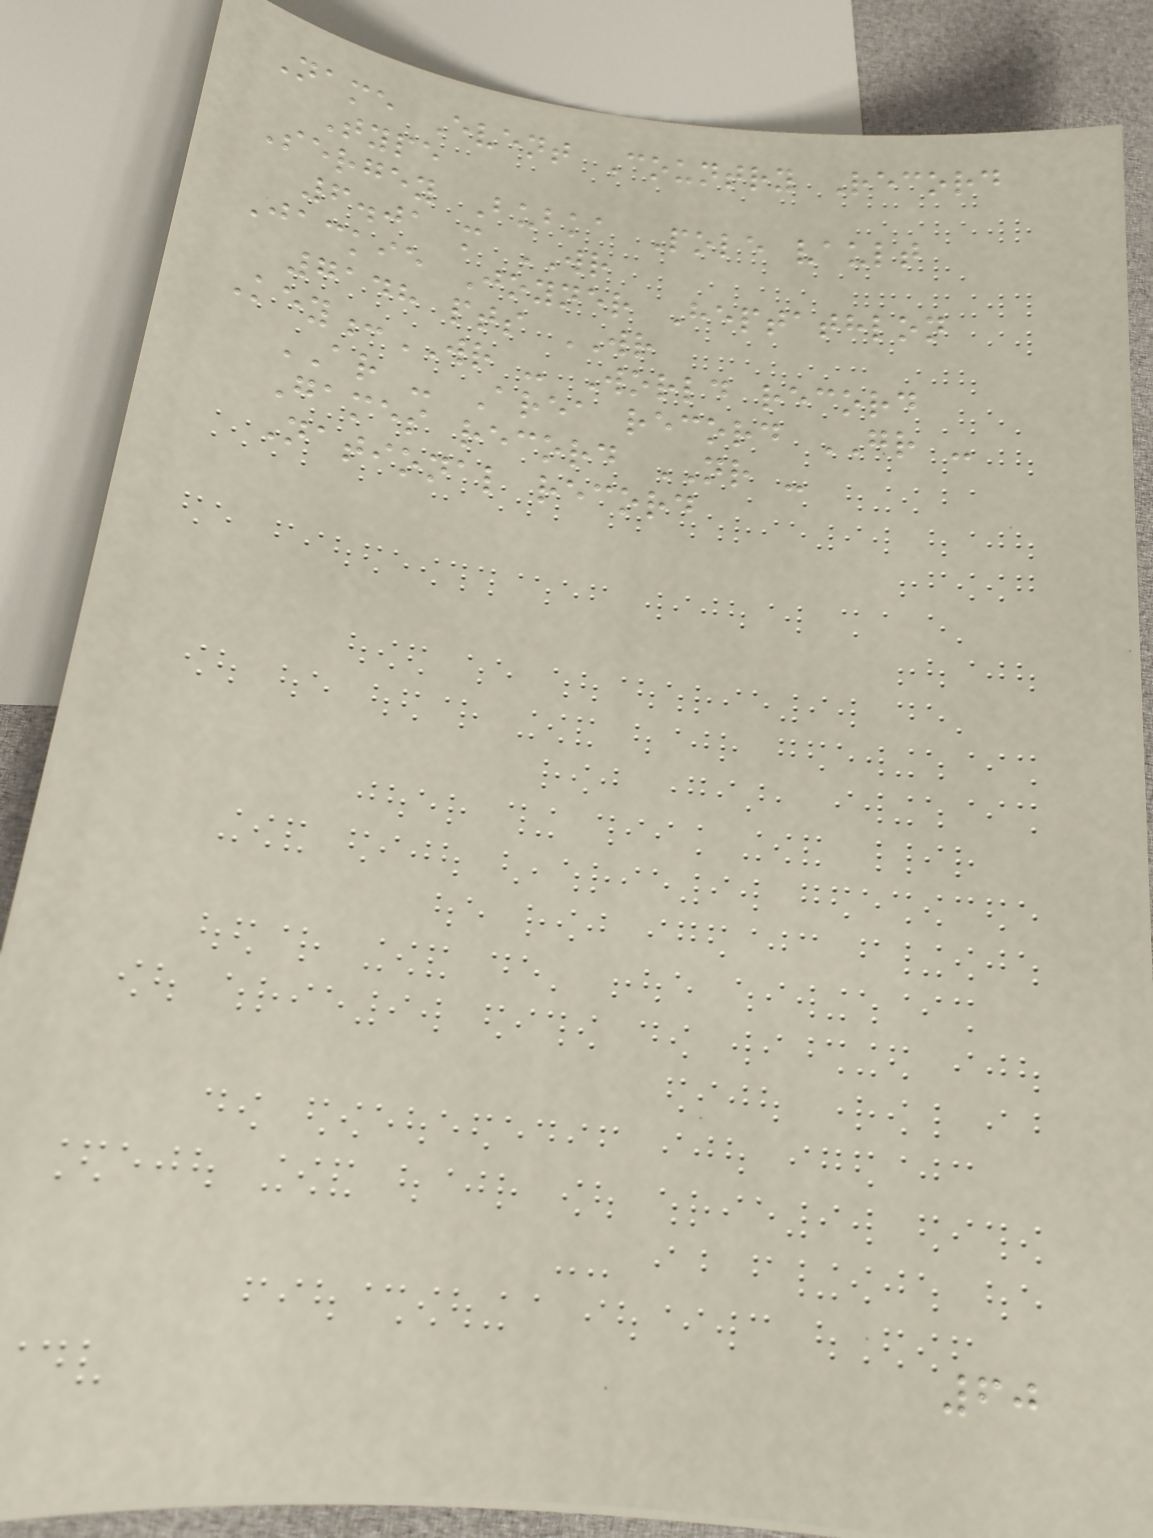Name Event Country Record
Type
Sergey Bubka Pole vault
6.01 m WR
Jackie Joyner Heptathlon
7148 pts WR
Key:WR - World record
AR - Area record GR -
Games record NR -
National record
60
